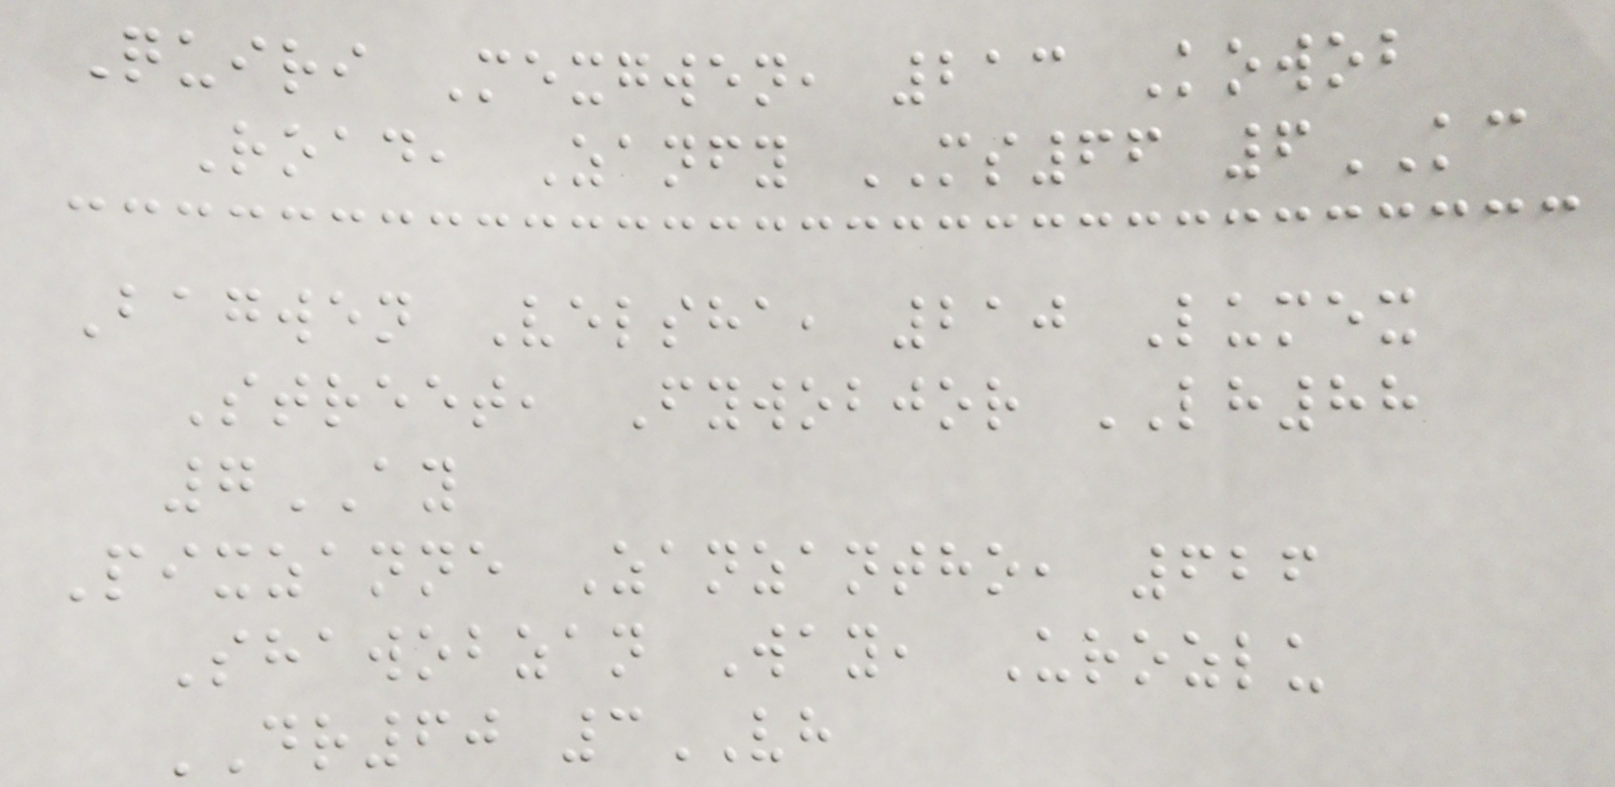Quiri Mexgwen, 213 Kowob
Road, Zanfy MS66 6KC
Bagwen Velsha, 210 Lumex
Street, Fywobjor LH88
7AY
Pixzanne Zanzantho, 626
Shawobzan Way, Urozlu
DR60 3VH
